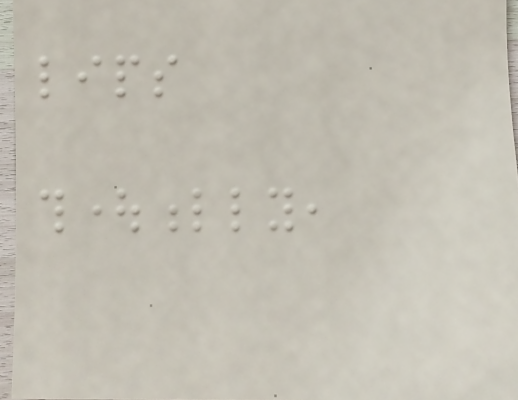lips
thoughtfully,
